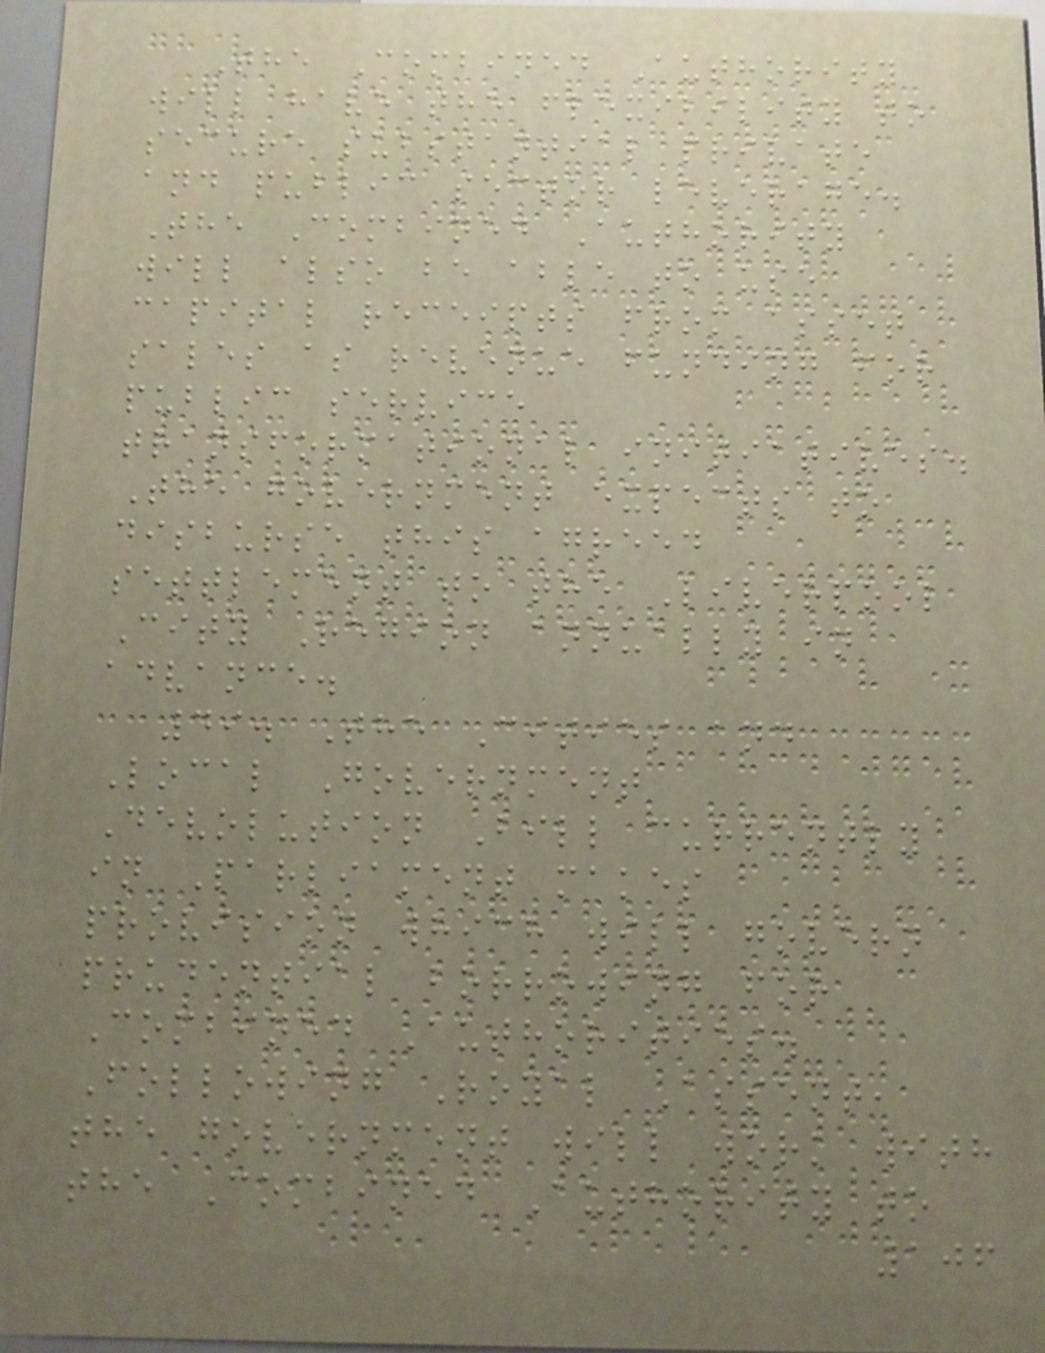The Combined Authority
will have the flexibility to
secure substantial private
and public sector leverage.
The Combined Authority
will also be able to use
capital receipts from asset
sales as revenue funding for
public service
transformational initiatives.
The government expects to
disburse this agreed
settlement to the Liverpool
City Region annually in
advance.
49. The Cities and
Local Government
Devolution Bill currently
in Parliament makes
provision which will govern
prudential borrowing for
Combined Authorities.
Following Royal Assent,
the government will work with
the Combined Authority to
106
